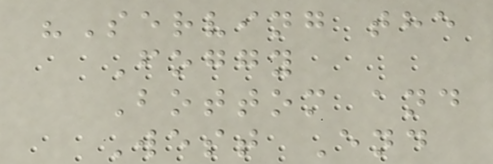"Serving the
Foggy
Bottom and
West End
